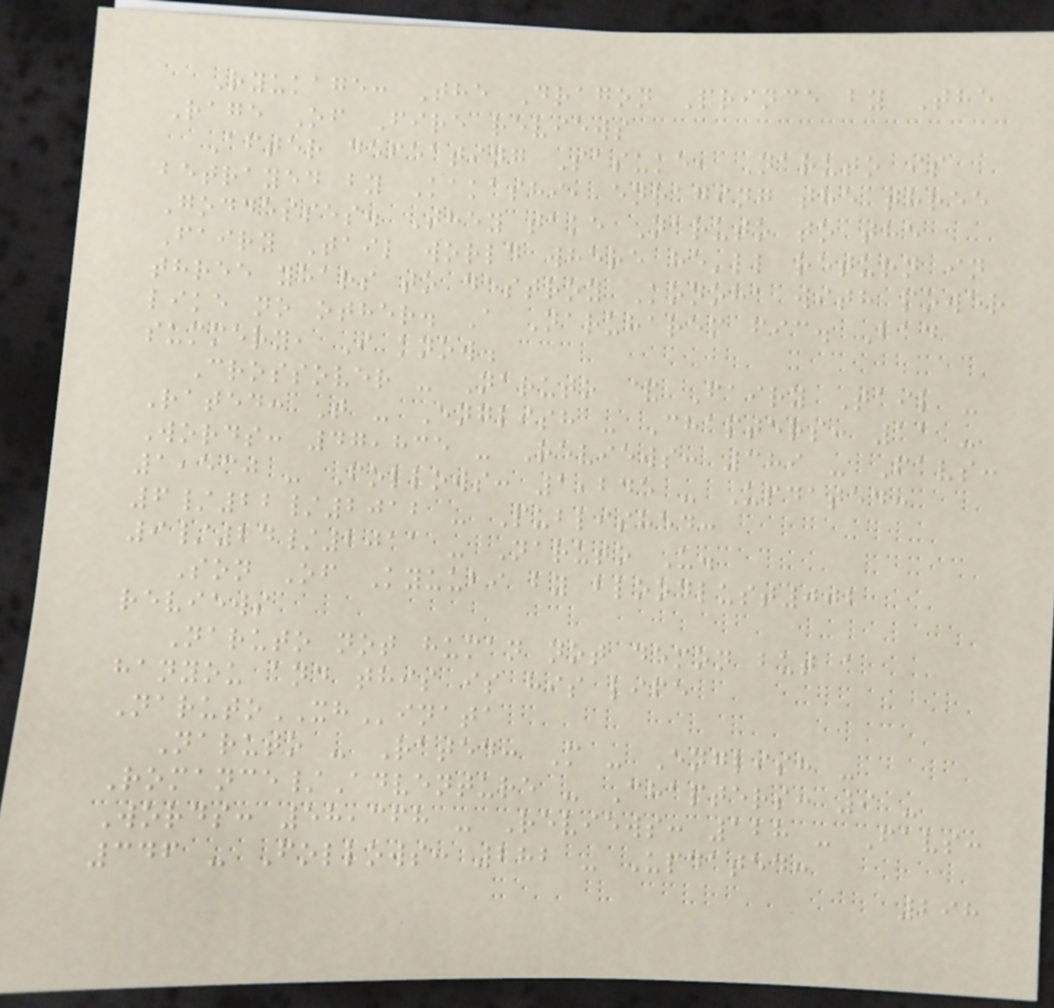Ryukage: The Dragon Prince by The
Rage Of Fire reviews
After defeating Sasuke, Naruto is
betrayed by Kakashi, enraging the three
Goddesses. They take Naruto to the
Fairy Tail world where he'll return in
three years to destroy Konoha with power
like no other. A Naruharem fic. Bad
summery, I know.
Crossover - Naruto & Fairy Tail -
Rated: T - English - Chapters: 11 -
Words: 47,835 - Reviews: 389 - Favs:
1,530 - Follows: 1,245 - Updated:
6/22/2012 - Published:
9/24/2011 - Naruto U.
Son Of Kyuubi by bloodlust002
reviews
Naruto not human not demon but a
hanyou and this is his life
NarutoXHinata
Naruto - Rated: M - English -
Romance/Adventure - Chapters: 9 -
Words: 58,368 - Reviews: 128 - Favs:
346 - Follows: 282 - Updated:
298
